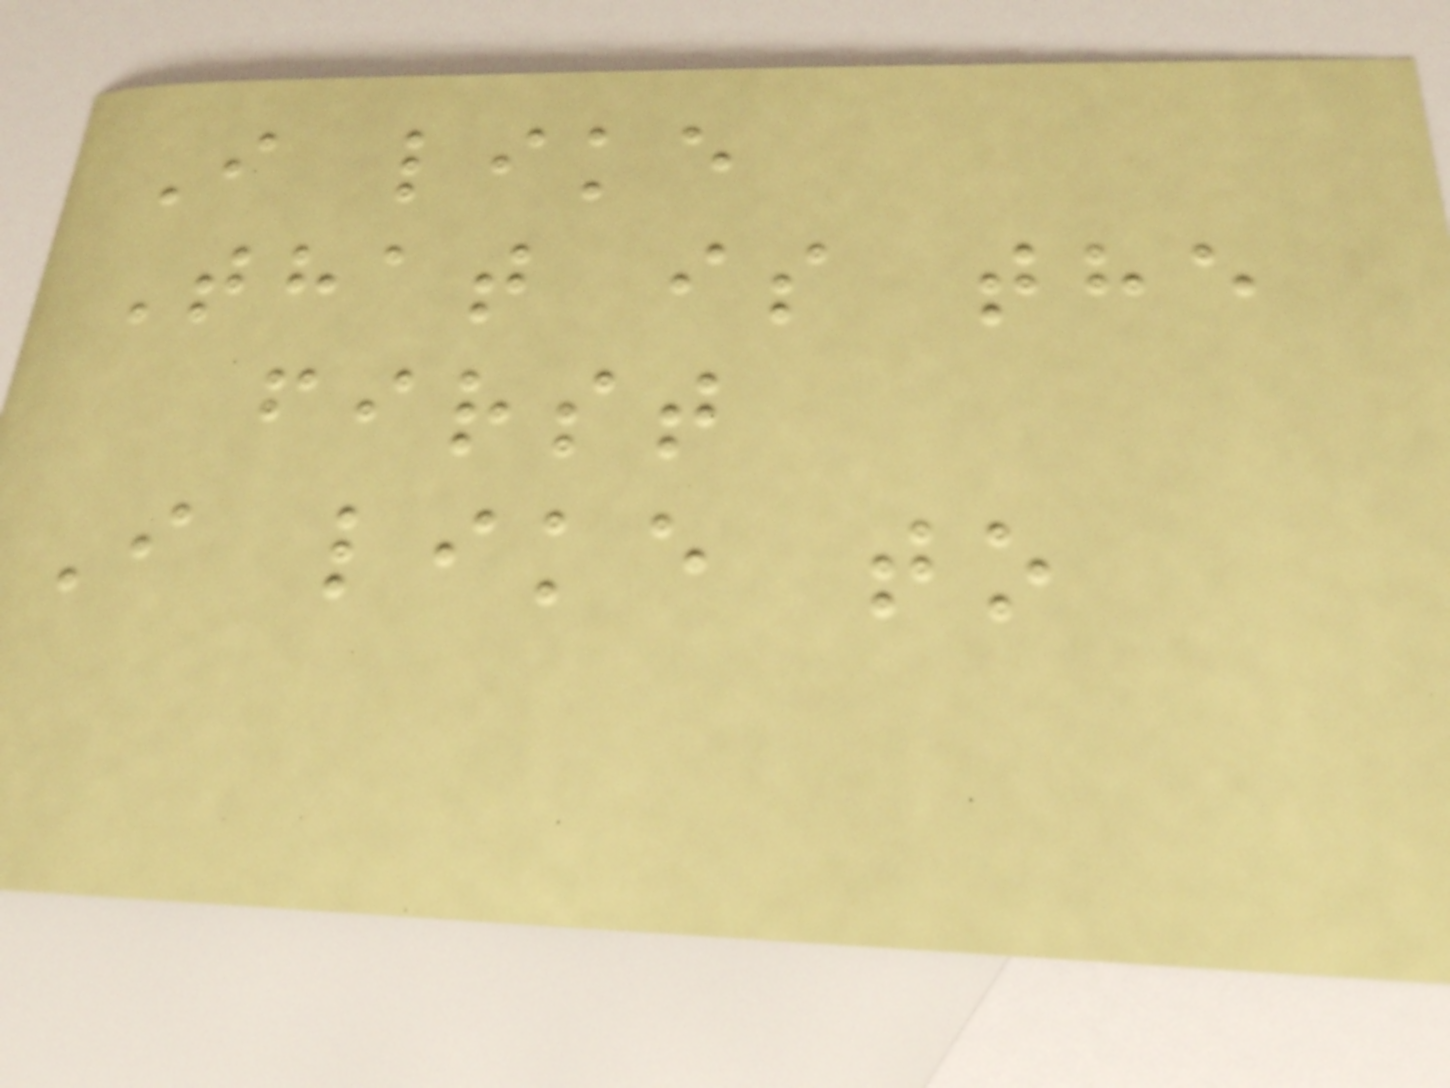I like
That is the
first
I like to
